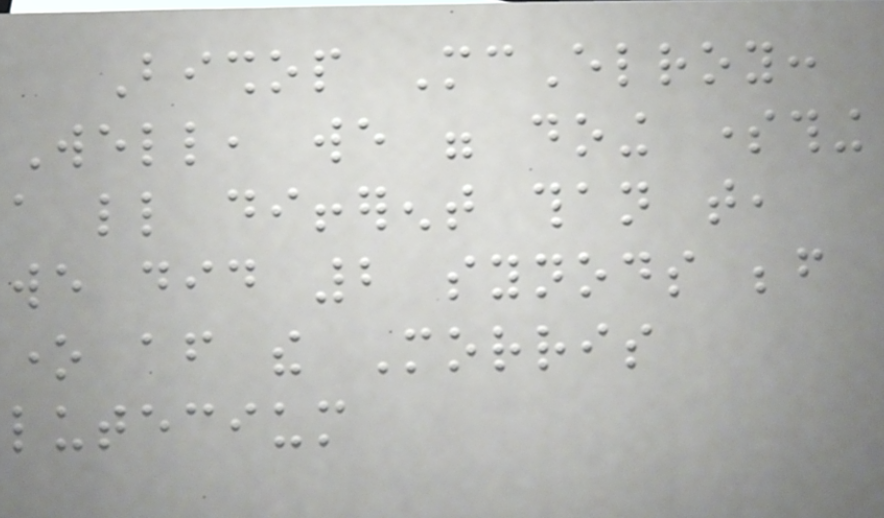Bishop McElroy:
Well, we were doing something
a little different than that,
we did 2 synods before
one after the Morris
lutecium
